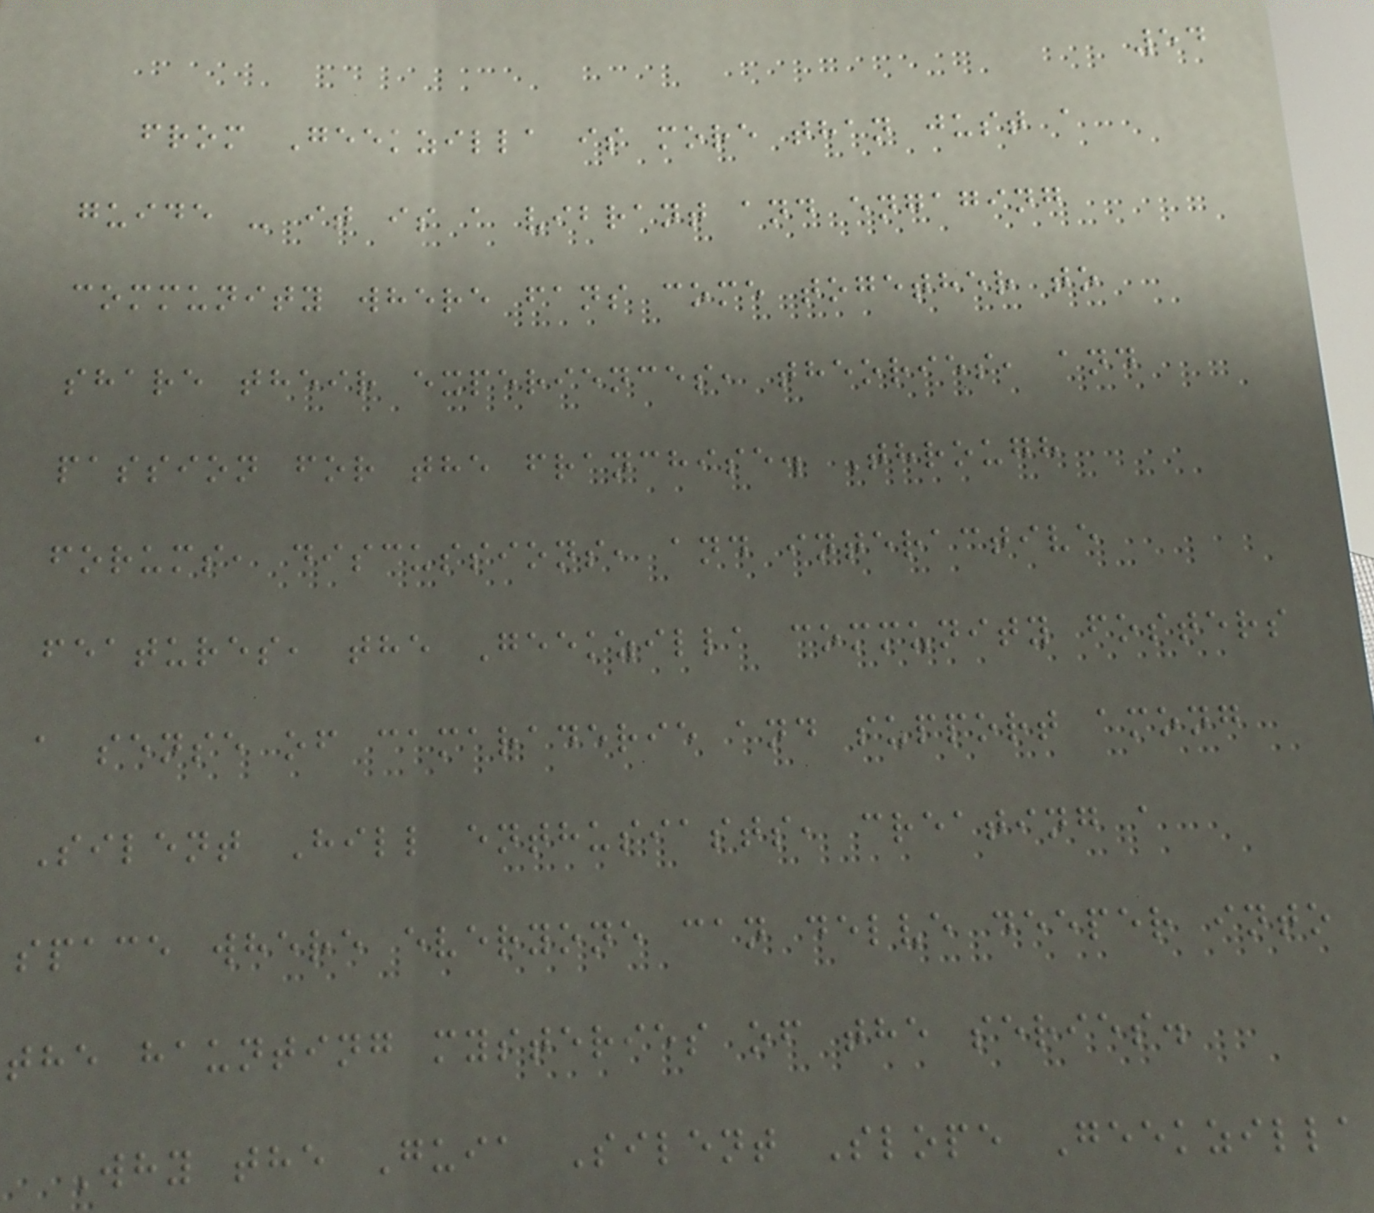54
from Geekzilla is more than just a
guide - it is a vibrant and engaging
community where fans come together to
share their experiences, theories, and
passion for the franchise. Through
forums, discussions, and interactive
features, the Geekzilla community fosters
a sense of camaraderie and support among
Silent Hill enthusiasts, creating a
space where everyone can delve deeper into
the haunting mysteries of the series.
Why the Guia Silent Slope Geekzilla
